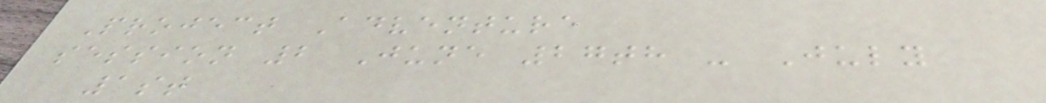Project Adventure
session 2 June 27th - July
1st
